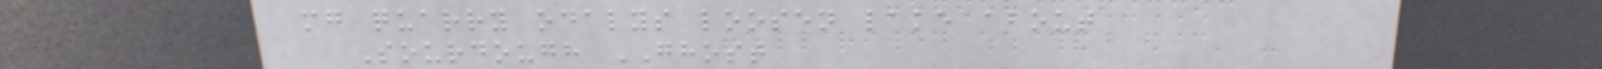mg quarry odalys loosen lake about
Sourdough GHOST
